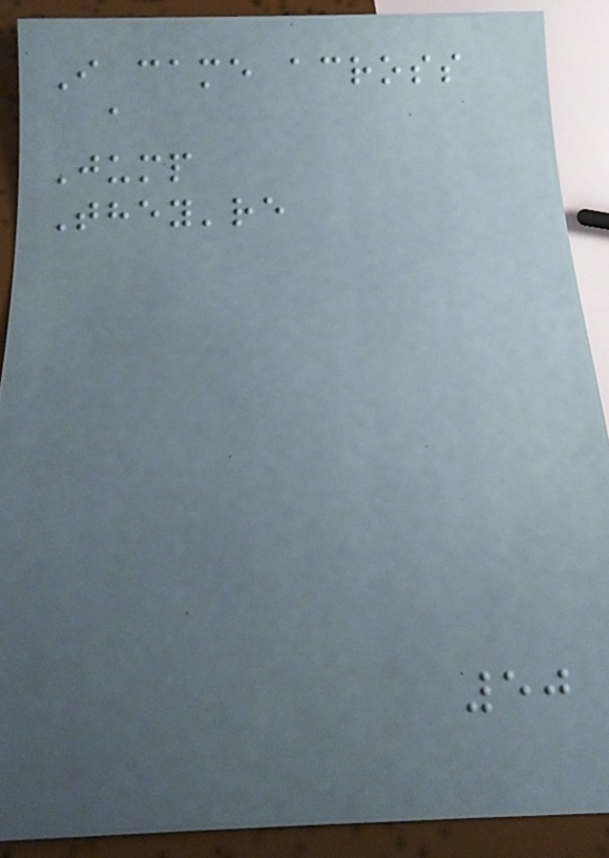I came across
a
Jump
They're
50
